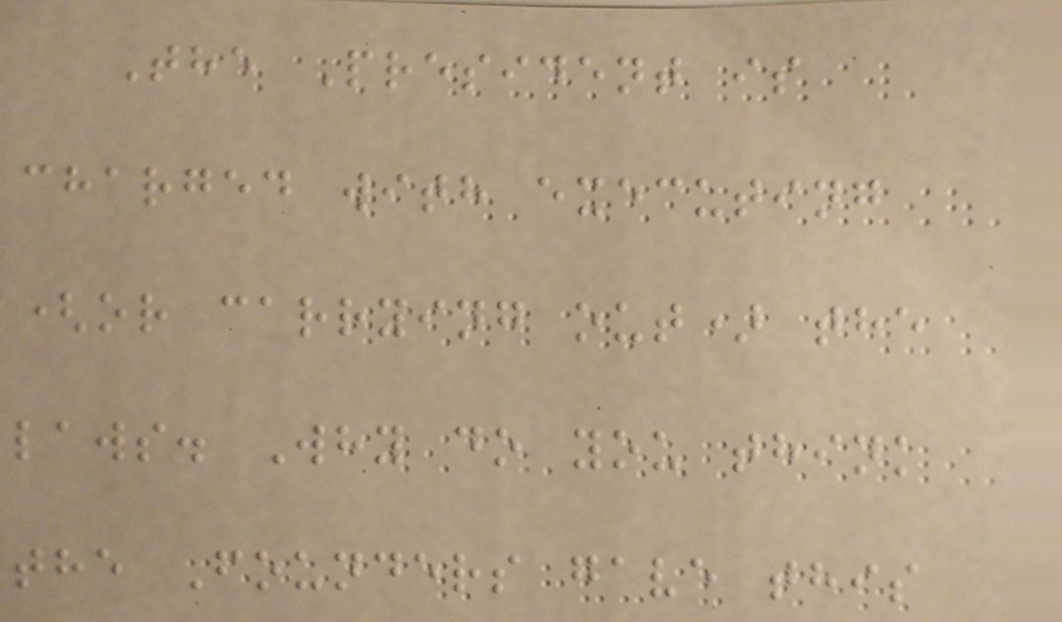The President is
charged with executing
(or carrying out) the
laws. Why do you think
the Founders gave this
